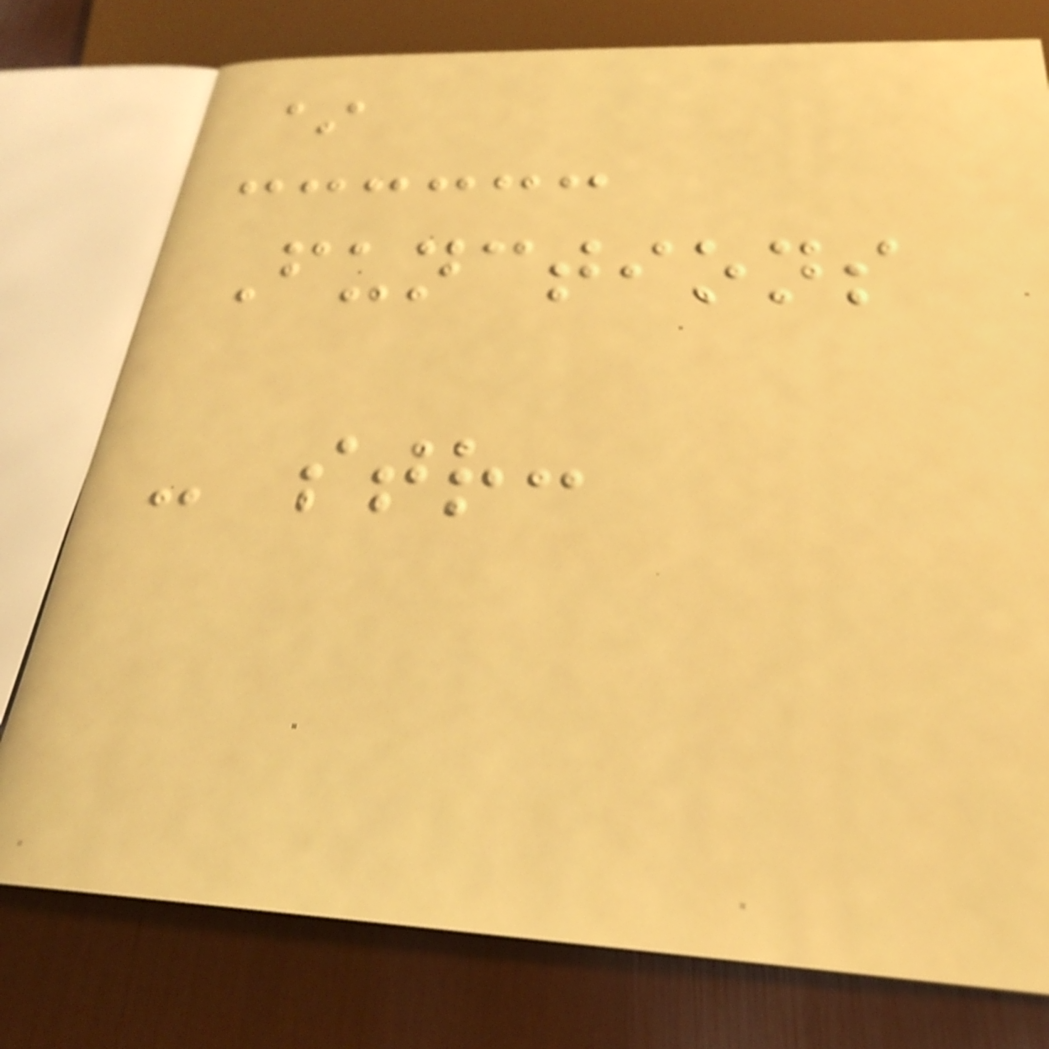*
Functions
- str:
